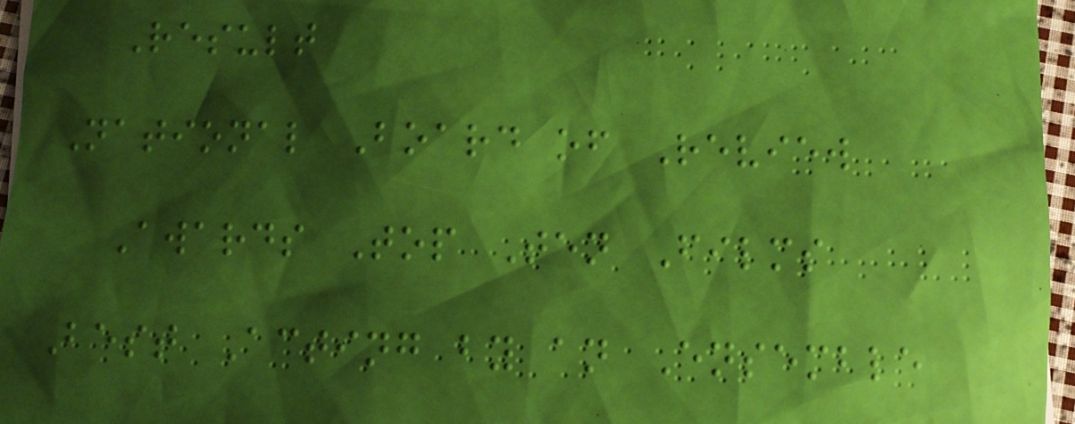Result
National Board of Review
Awards Top Ten Films
Best Acting by an Ensemble
